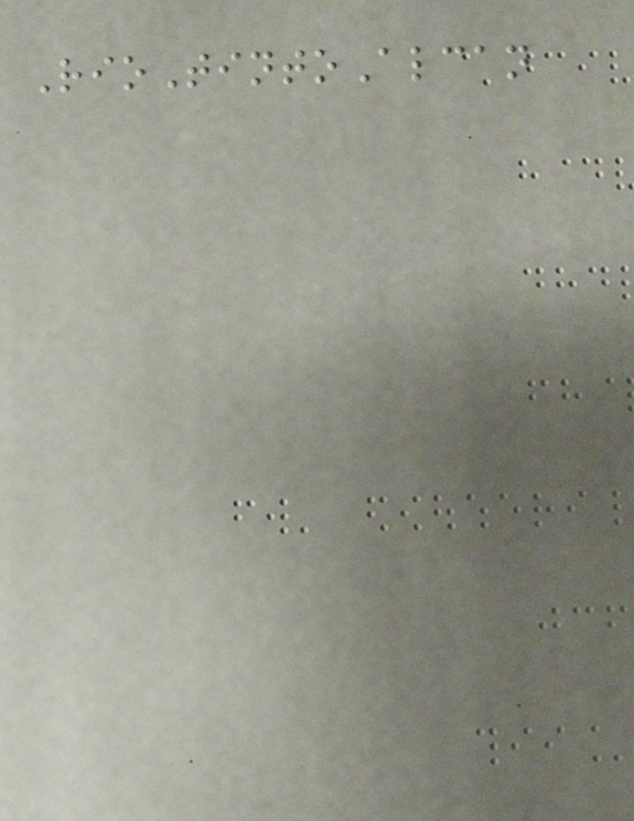RioTintoAlcan
